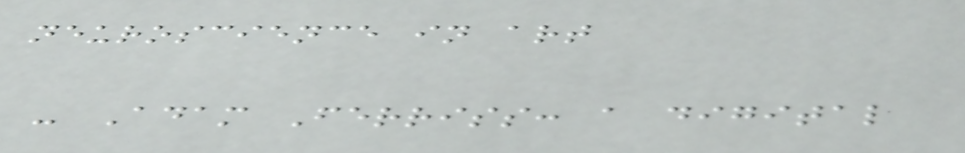neuroscience in art
- Adam Ferriss: a digital
